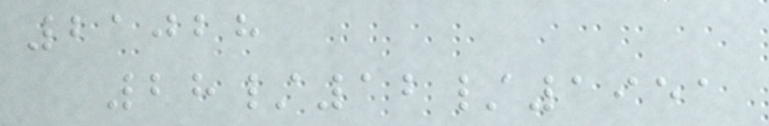21028
28/12/1951
